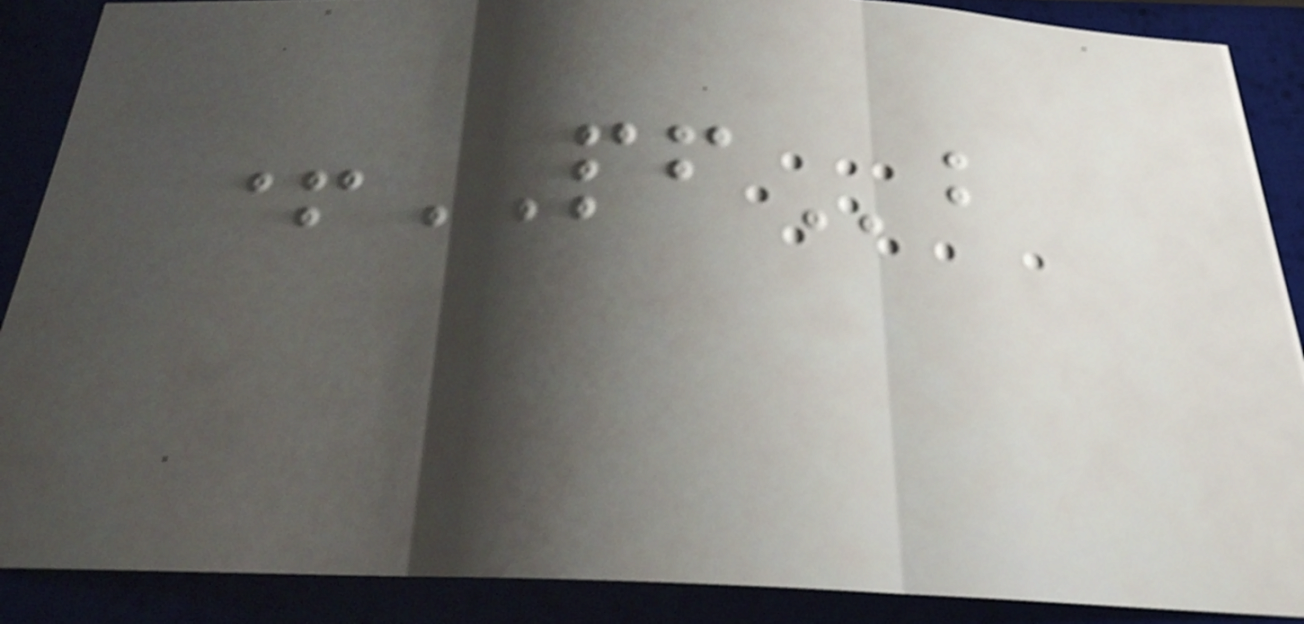+PFb
